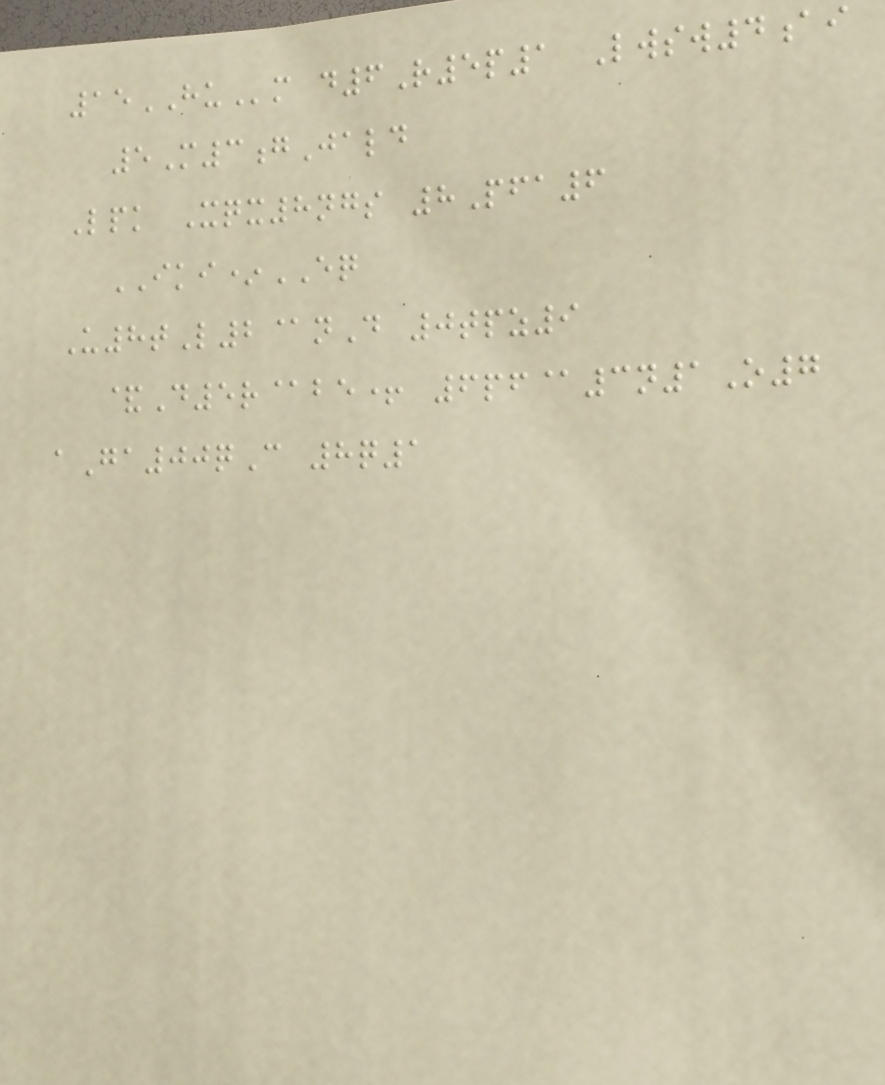15HUm d6R5p1 Lwsw4ai
5M3gJald
Lpk Xqx8ngs 8Pfa6
IKI*EQ
U8tL2@nD 0tpz9
&D5r@be+ 6pf@3n1O7
aGa00qC 8q1
